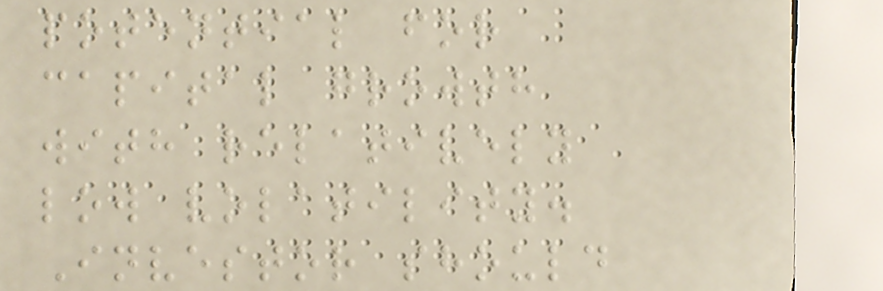potential for
capital growth
with relatively
low volatility.
Investor should
